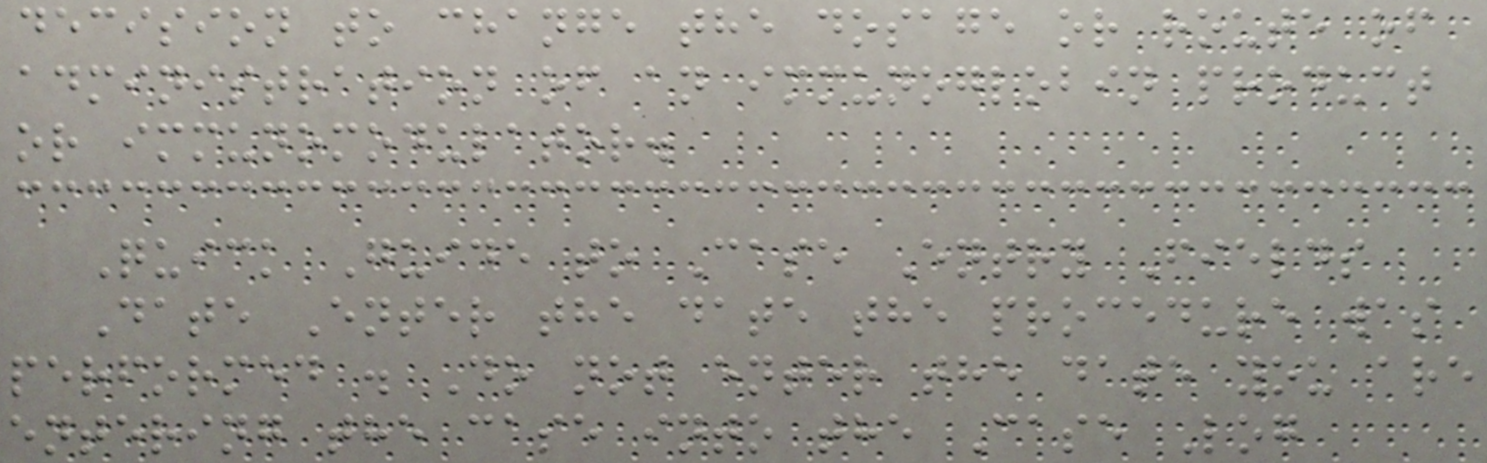decision to change the dosage or route of
administration of an immunoglobin product
or immunomodulator.
Quick Guide to Case Entry Fields
Date Enter the date the procedure was
performed . Do not enter the date you are
entering the case into the Case Log
